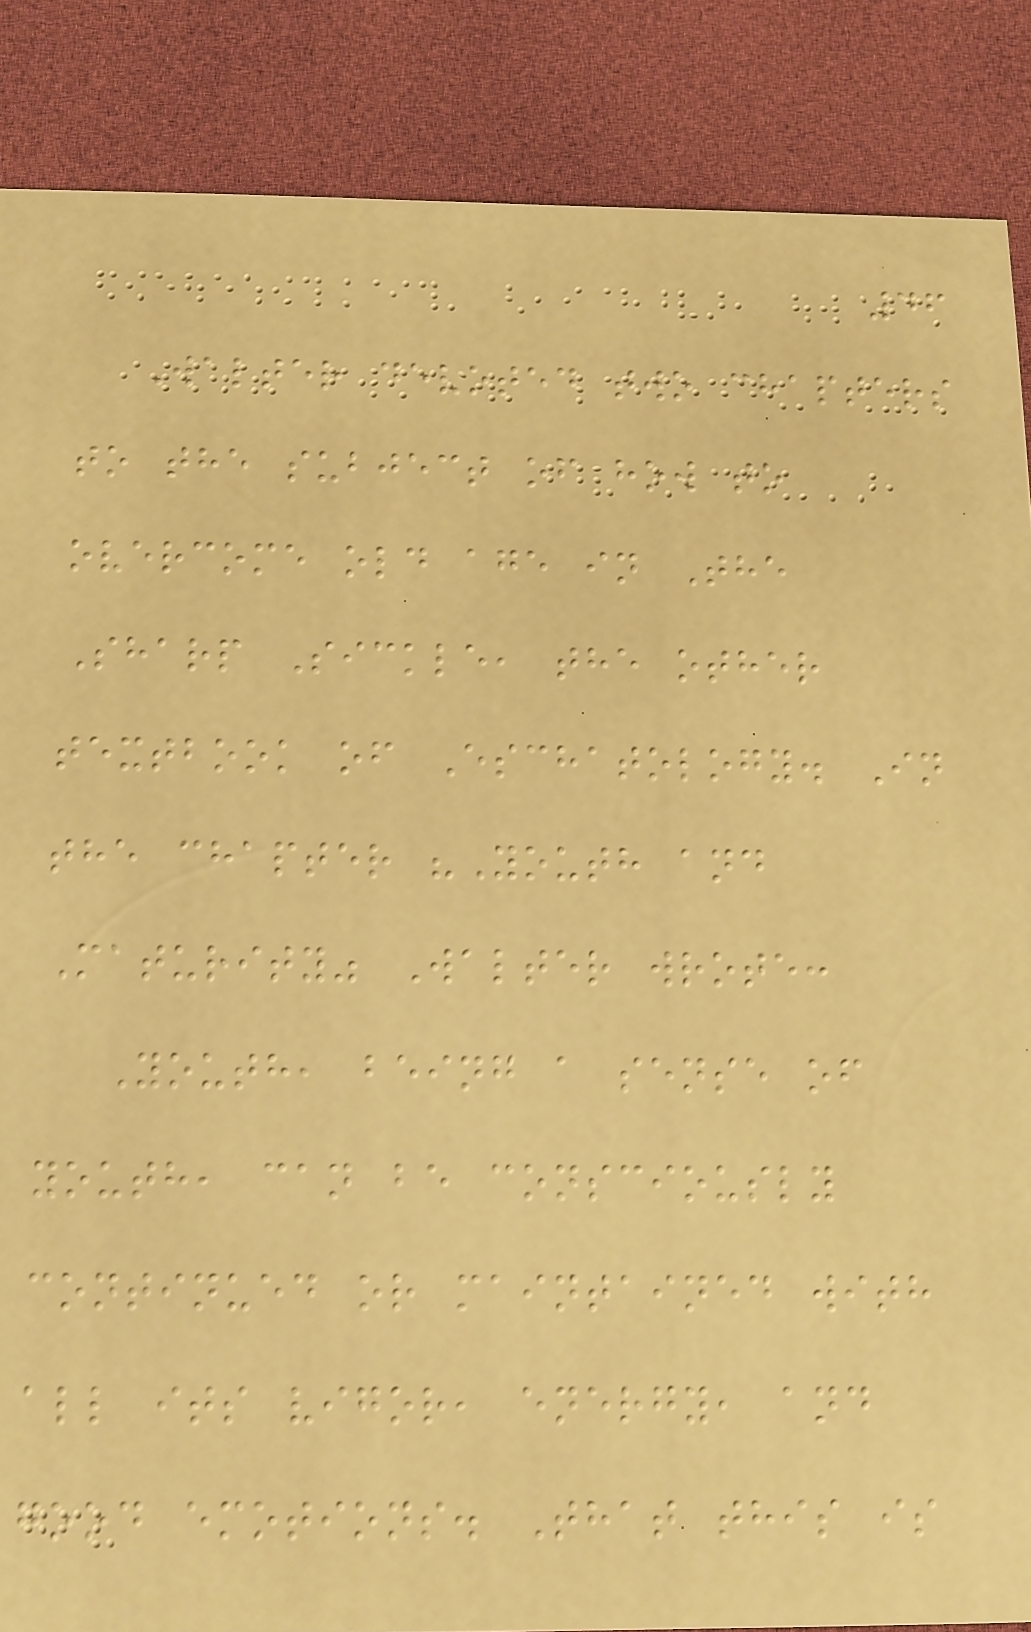46
Walter devoted two chapters
to the subject of how to
overcome old age in The
Sharp Sickle, the other
textbook of Eschatology. In
the chapter "Youth and
Maturity" Walter wrote:
Youth, being a sense of
youth, can be consciously
continued or maintained with
all its vigor, energy, and
good emotions. That this is
